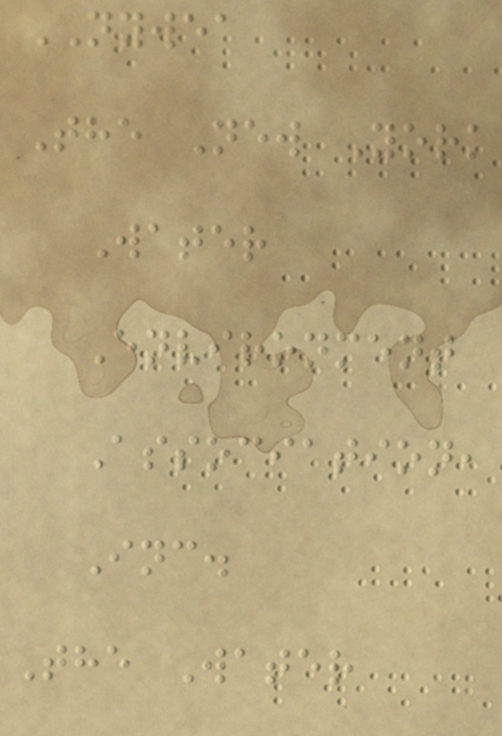NYWEA
The New York
Water
Environment
Association,
Inc.
The Water
